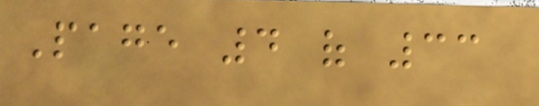Page 4 of 33
